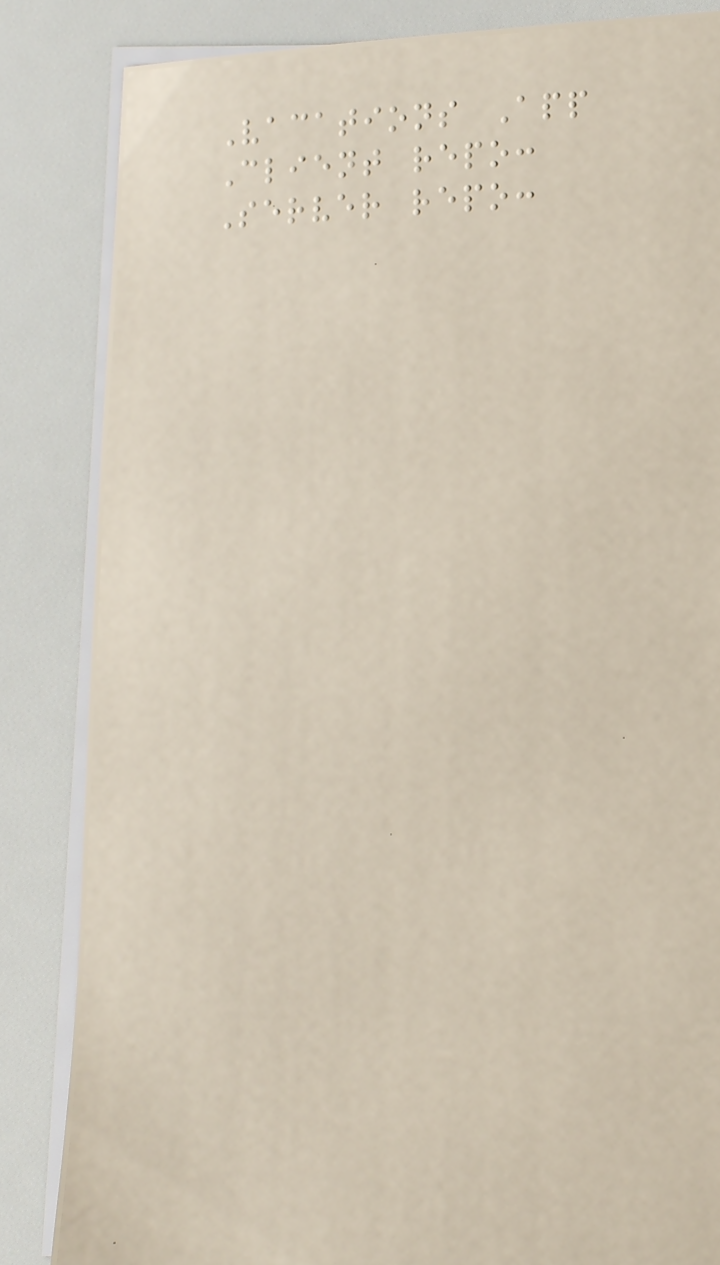Vacations App
Client repo:
Server repo:
